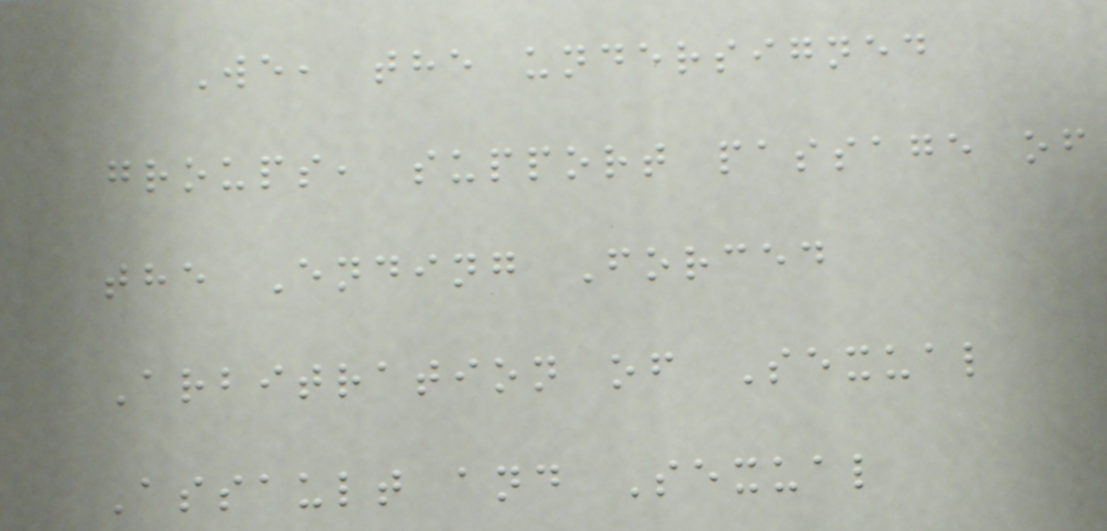We, the undersigned
groups, support passage of
the Ending Forced
Arbitration of Sexual
Assault and Sexual
